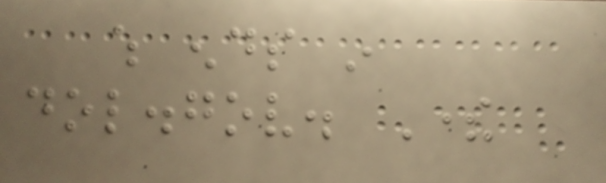which ends in
dol.gov. There
